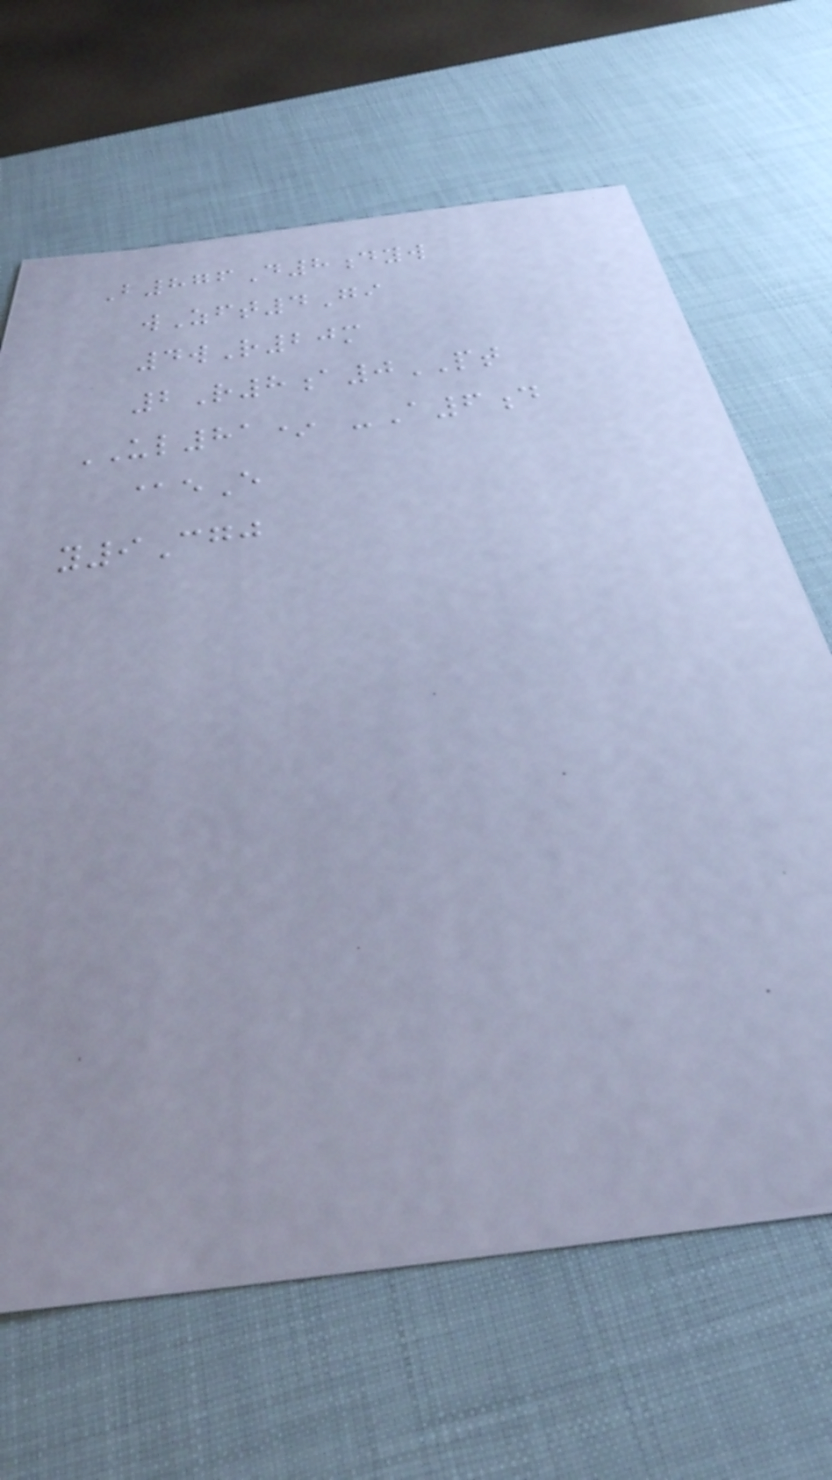B876D8dyw
wZft4Gi
4wR20m
2R8a0PT
UL81* -A6d
@eE
y9Cgj
